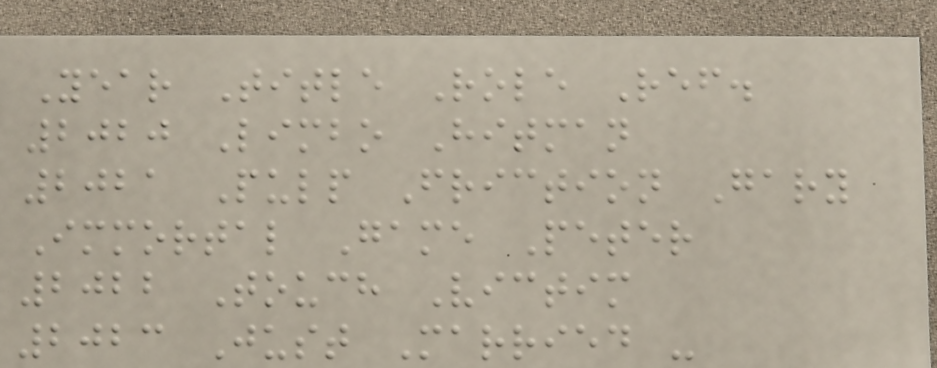Year Title Role Ref.
2020 Limbo Hitman
2021 Pulp Friction Gary
Immortal Game Peter
2022 Touch Victim
2023 Just Married -
